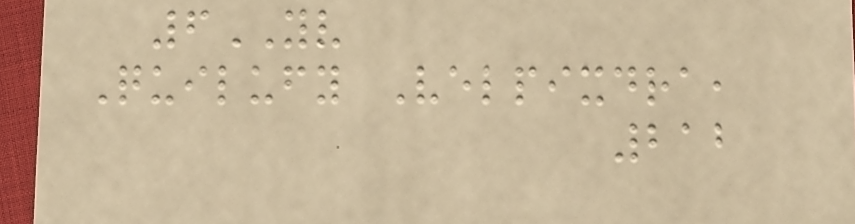6YV
Quilufy Velpixdra,
212
